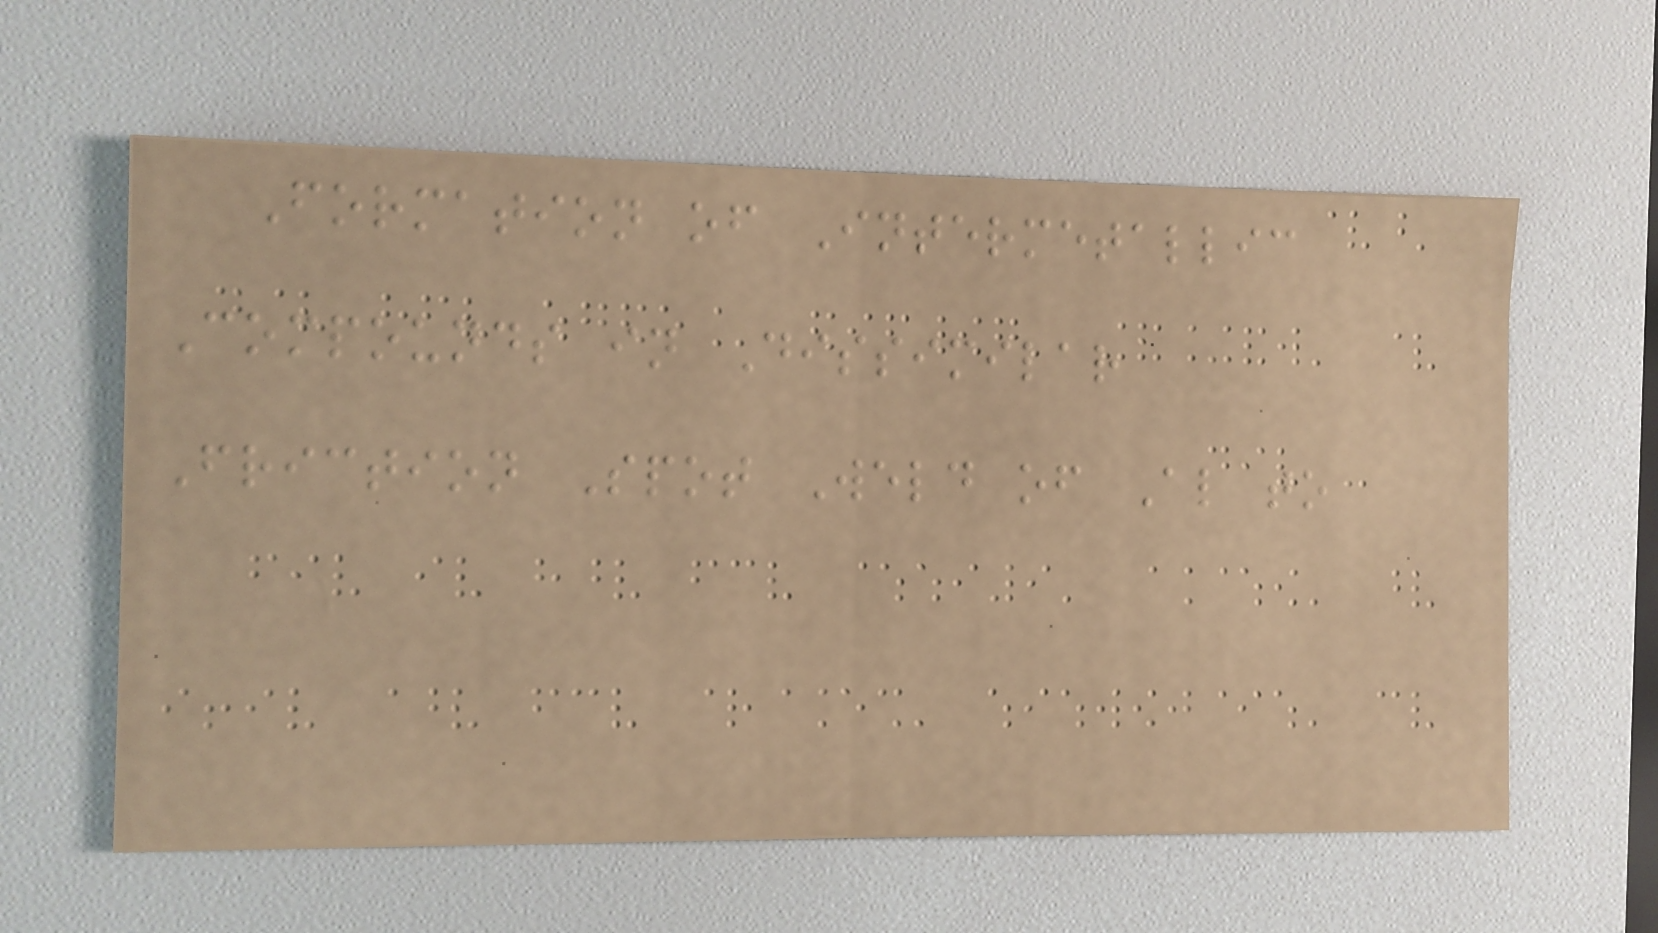Formation of Intermetallic
Compounds in Dissimilar
Friction Spot Weld of Al to
